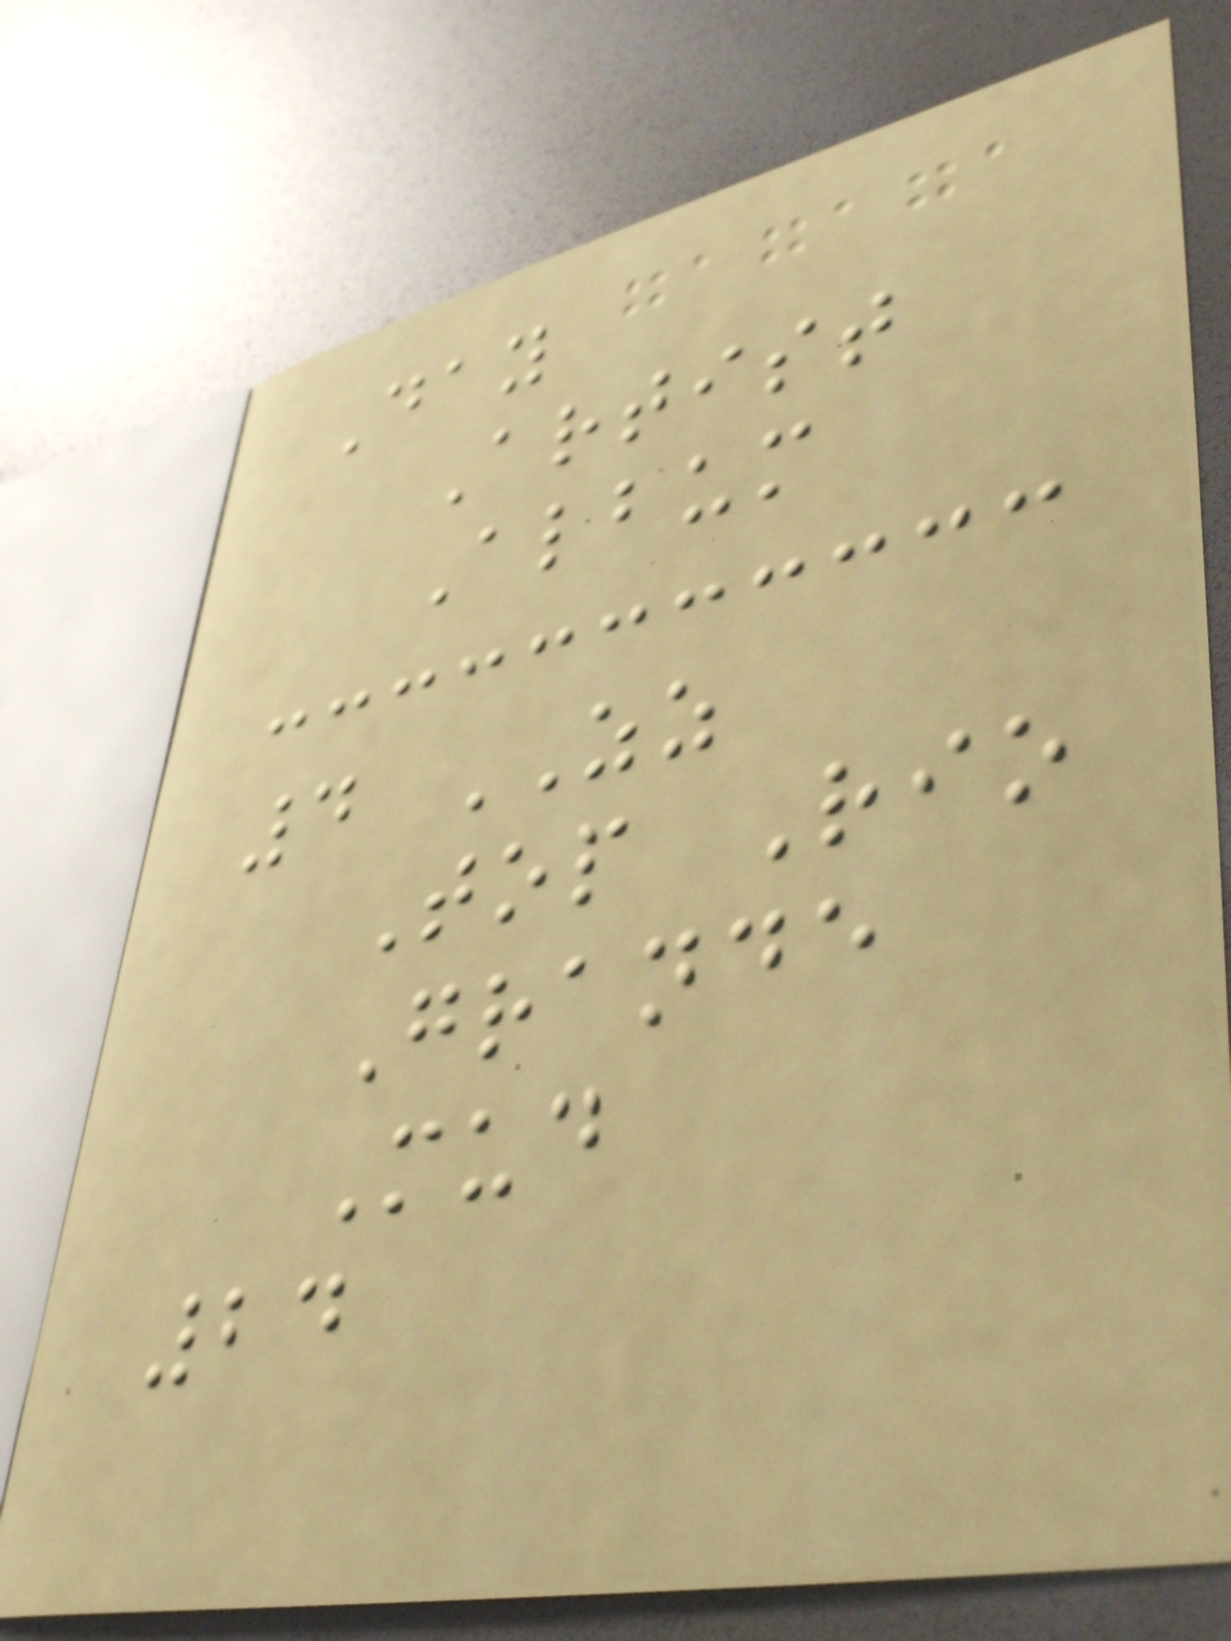Day
Artist
Album
4 ZZ
Top Rio
Grande
Mud
24
